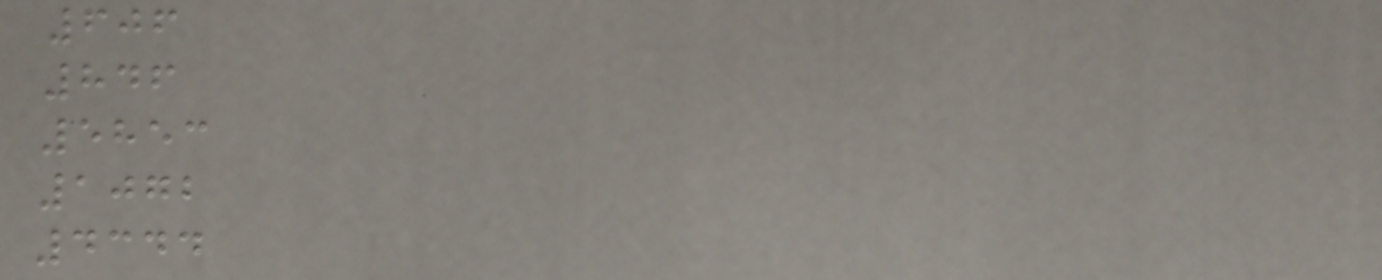606
846
5853
1072
4344
